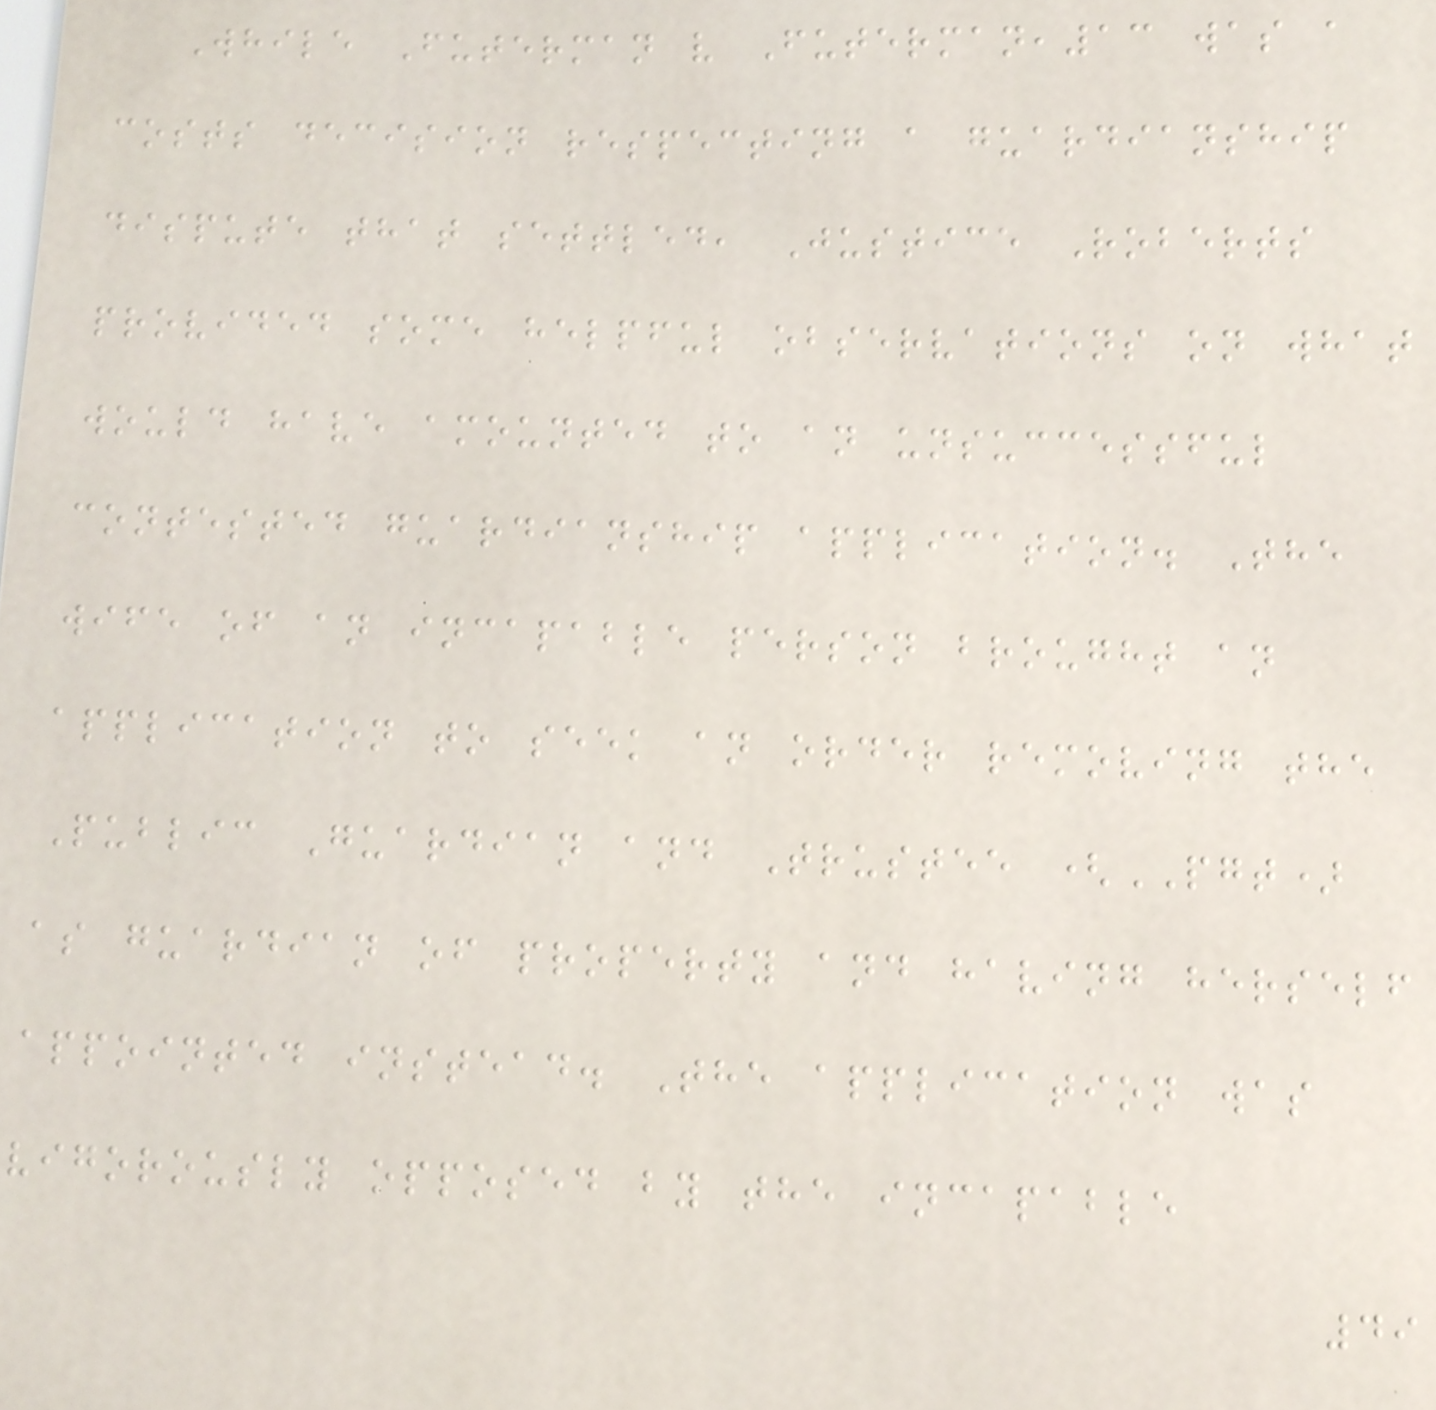While Futerman v Futerman,13 was a
costs decision respecting a guardianship
dispute that settled, Justice Roberts
provided some helpful observations on what
would have amounted to an unsuccessful
contested guardianship application. The
wife of an incapable person brought an
application to seek an order removing the
Public Guardian and Trustee (PGT)
as guardian of property and having herself
appointed instead. The application was
vigorously opposed by the incapable
49
